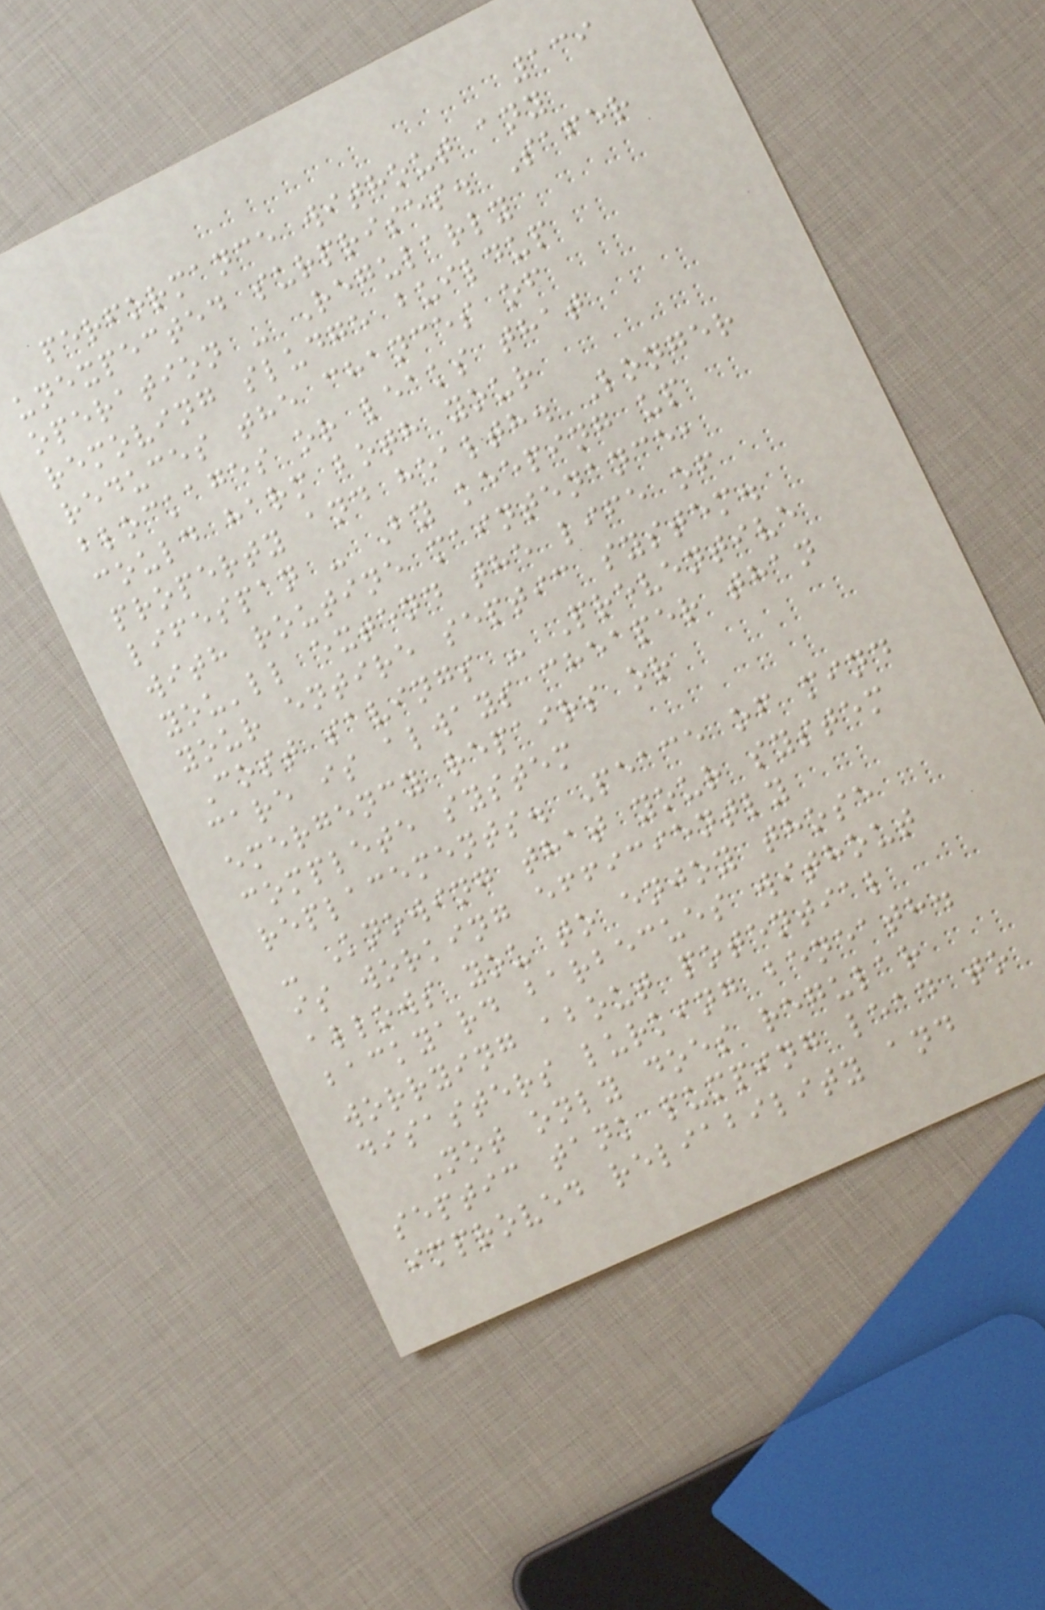139
performance without any
unexpected surprises. Safer
operation - Regularly
removing sludge buildup
reduces the chances of
blockages or leaks that
could harm both your
property and health. Longer
lifespan - By keeping up
with routine maintenance,
you'll extend the life of
your entire septic system.
Cost savings - Preventive
care is always cheaper than
emergency repairs or
complete system
replacements. Peace of mind
- Knowing that your system
is working efficiently
allows you to enjoy those
backyard barbecues without
worrying about potential
disasters lurking beneath.
Not only does regular
septic tank pumping lead to
improved reliability and
